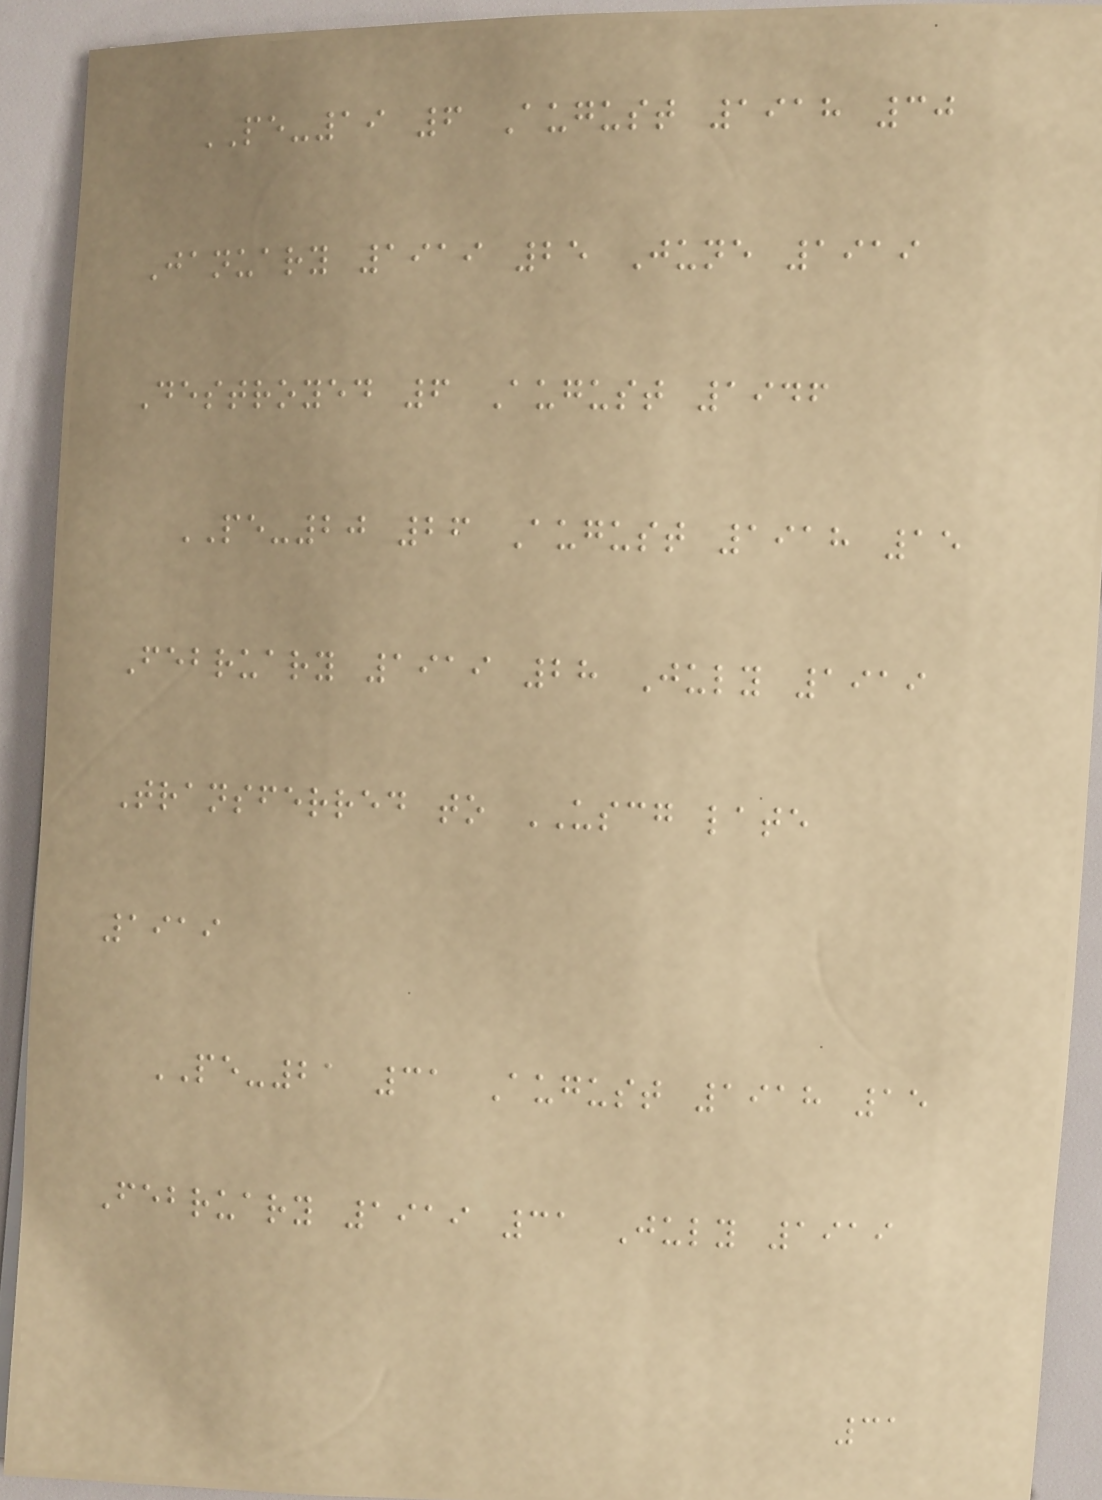PE-19 6 August 1918 30
January 1919 25 June 1919
Destroyed 6 August 1946
PE-20 26 August 1918 15
February 1919 28 July 1919
Transferred to USCG late
1919
PE-21 31 August 1918 15
February 1919 31 July 1919
31
